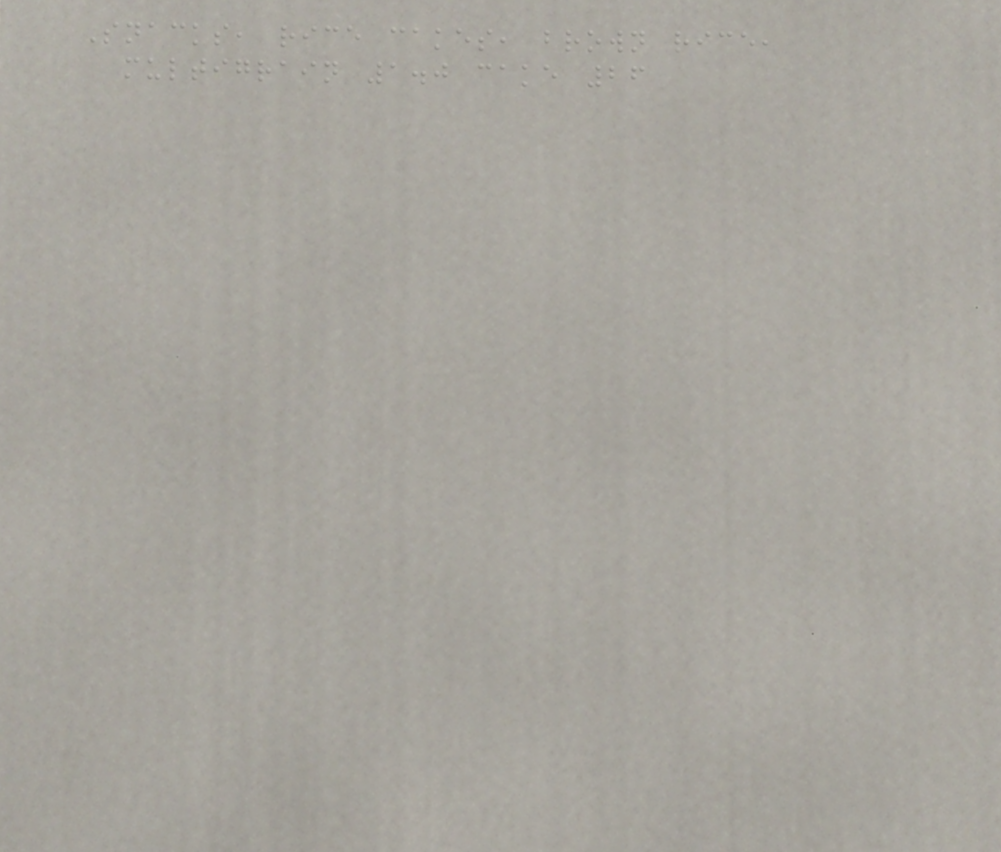Snacks, rice cakes, brown rice,
multigrain 1.0 cake 26
